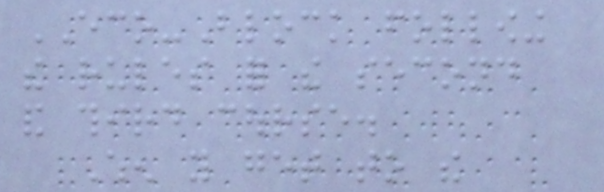ECO-Block following
the rules for the second
and third course.
When you get to the
